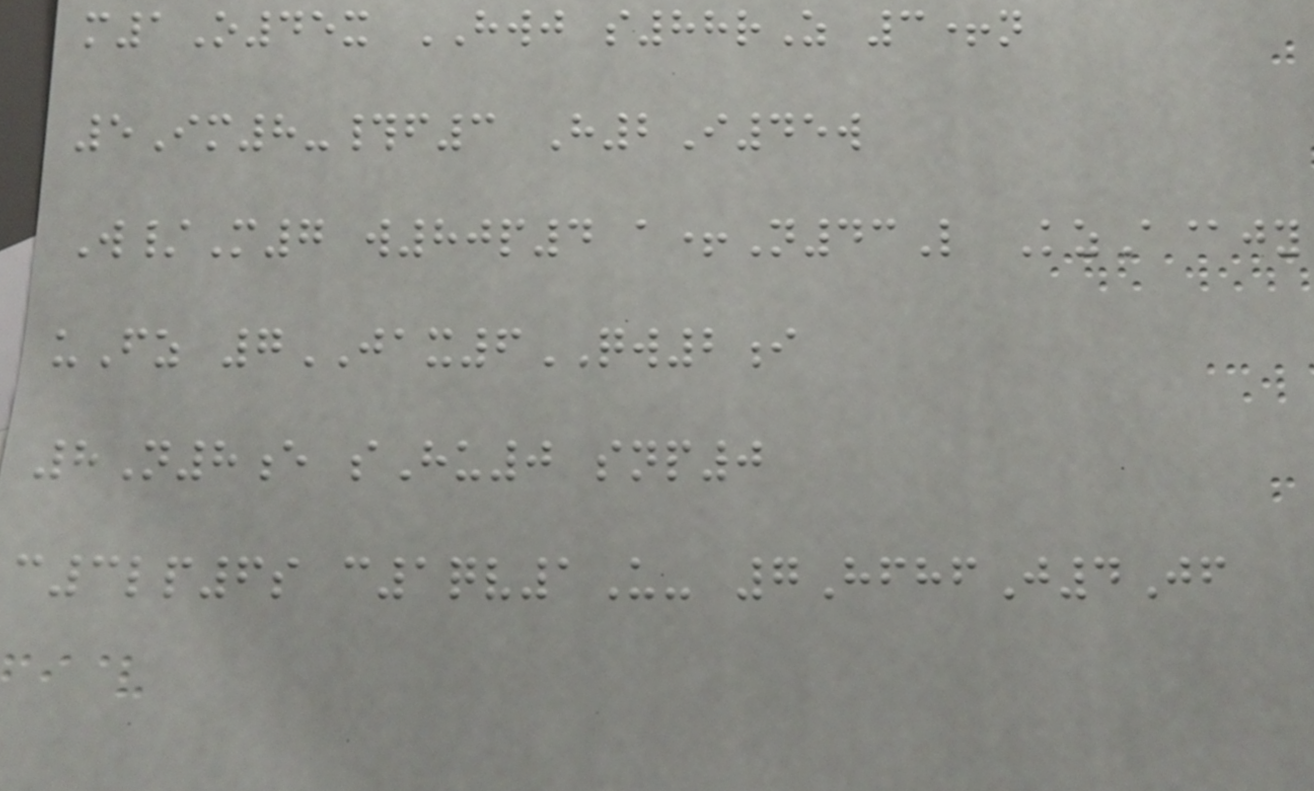m1O45x HWJ s88rZ 3+n
5Im8-#f3 H2I45w
W/M7 w80p4 a+N43L KzA@jy
uFz 7JAX6QW2i
8N8e sHu0 snp0
c3lp6s c1qv1U- 7HfhfJ4Jf
